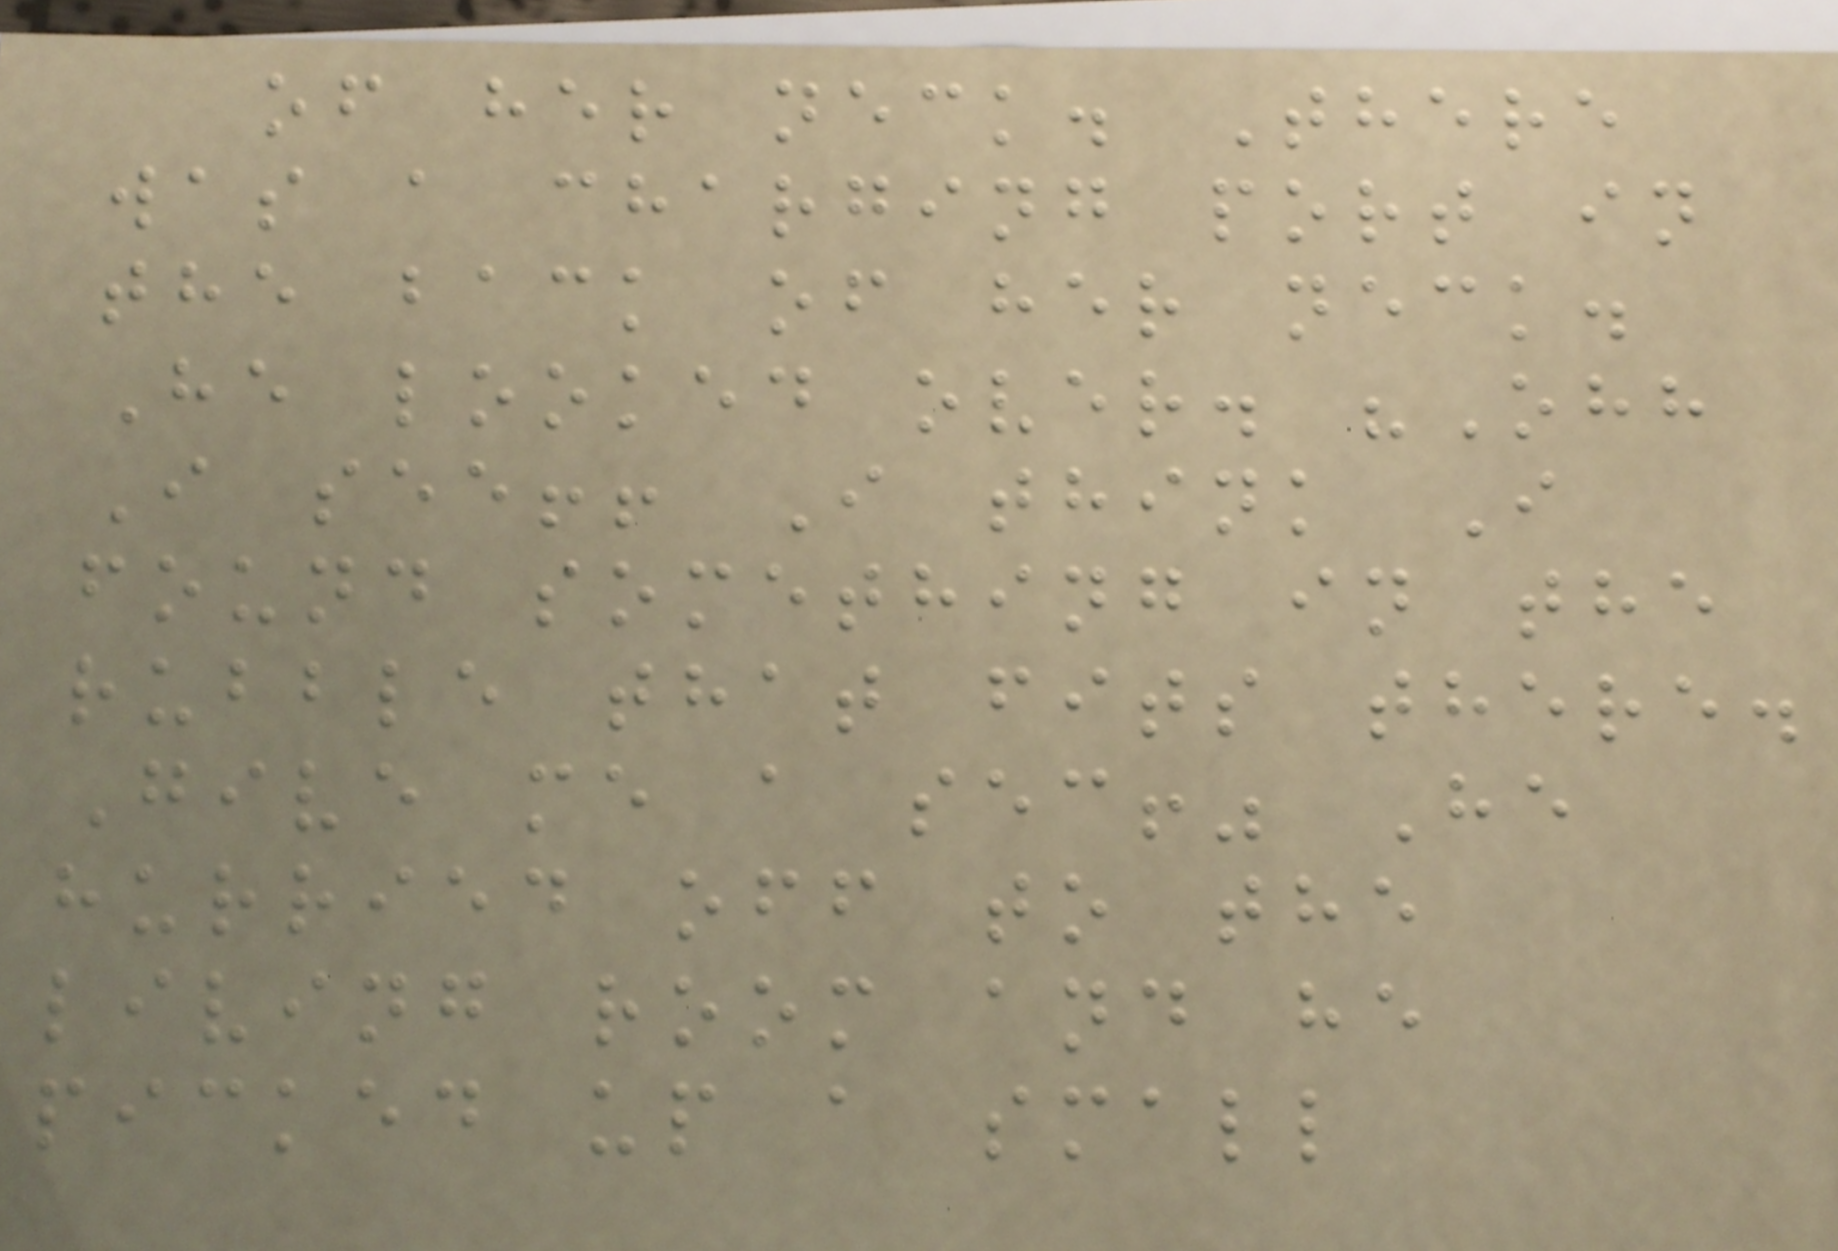of her neck. There
was a charging port in
the back of her neck.
He looked over. "Ohh
I see!! I think I
found something in the
rubble that fits there.
Give me a sec!" He
hurried off to the
living room and he
picked up a small
